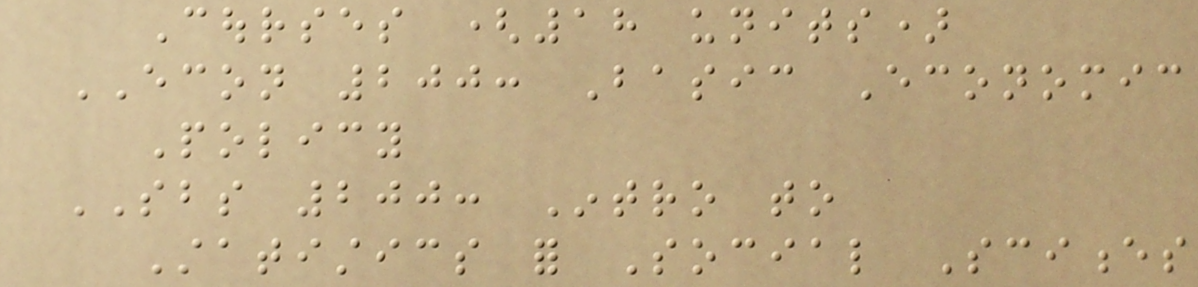Courses (18 units)
ECON 200: Basic Economic
Policy
SBS 200: Intro to
Statistics for Social Sciences
